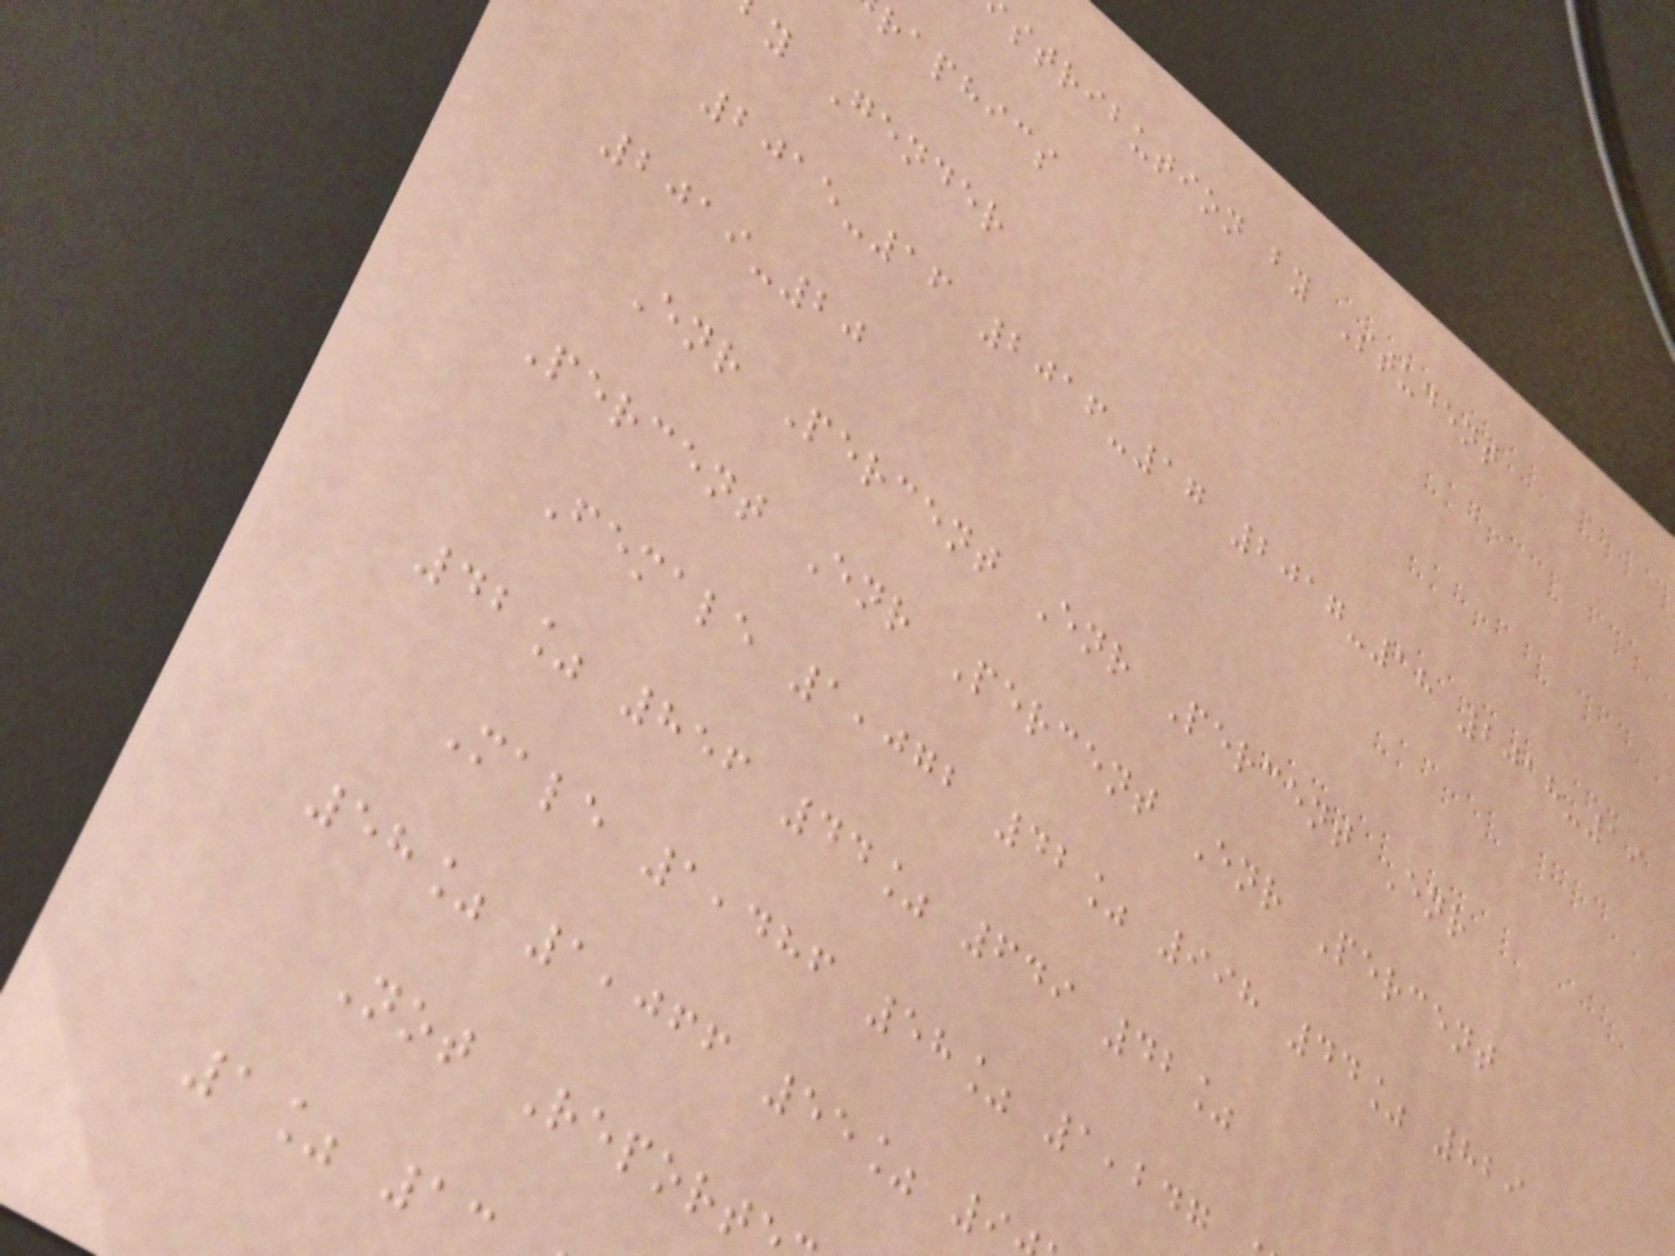stribution by Student
raphics
y Gender
2015-16 2016-17 2017-18 2018-19
2019-20
Enr Percent Enr Percent Enr
Percent Enr Percent Enr Percent
Female 1,072 42% 998 44% 829
42% 856 44% 649 42%
Male 1,486 58% 1,247
58% 1,066 55% 9
Not Report
1% 13
